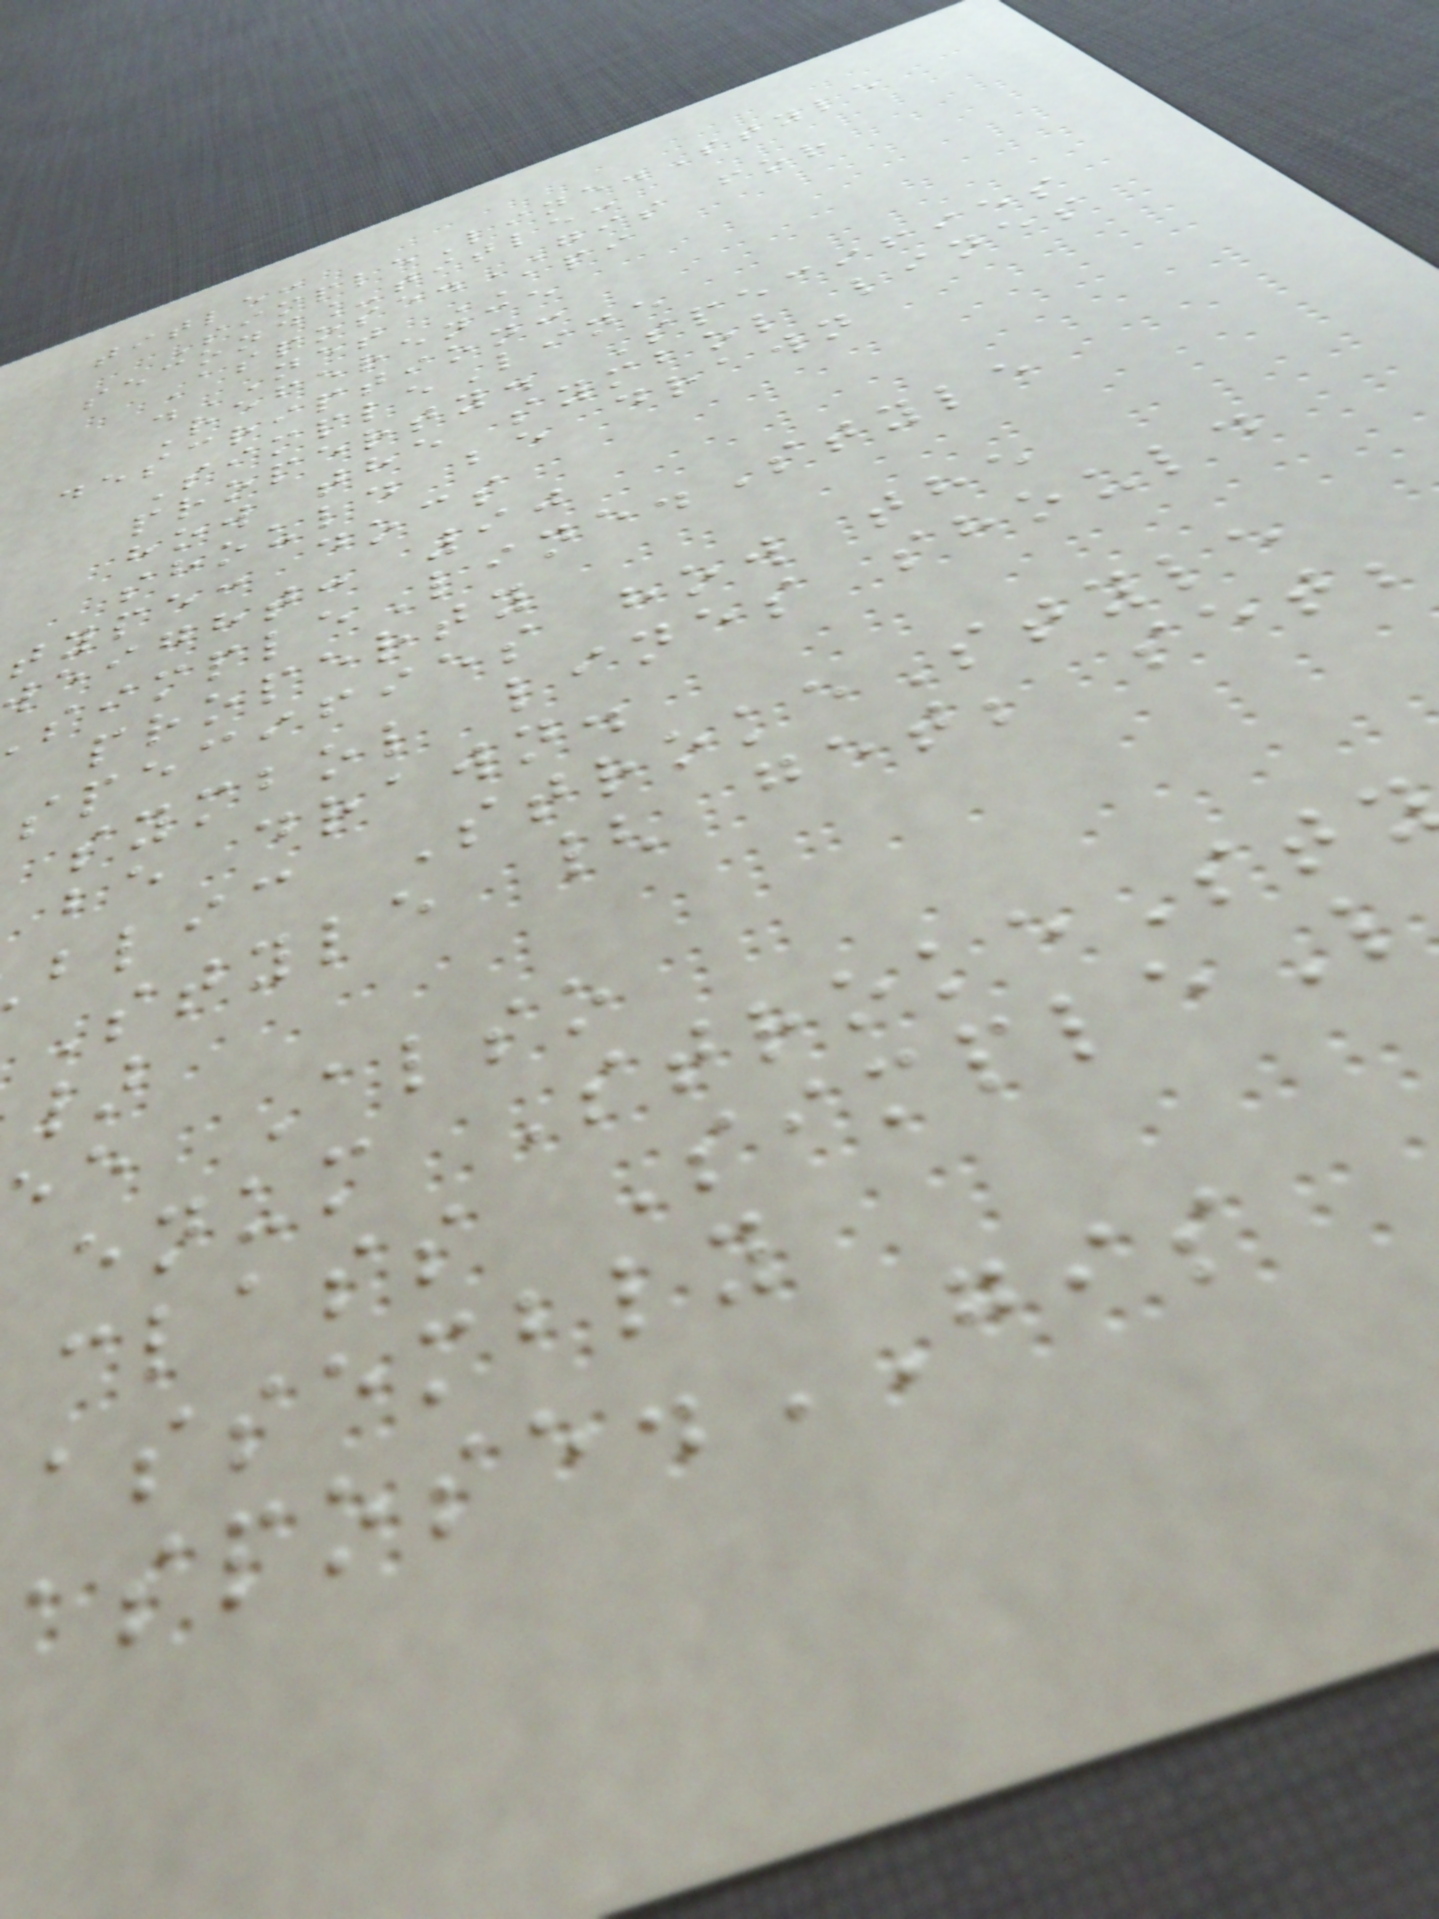title:
SimpleLine.Style
second_title:
Aspose.GIS for
.NET API
Reference
description:
SimpleLine
property. Specifies
how the symbol lines
should be drawn
type: docs
eight: 90
impleLine.Style
property
specifies how the
symbol lines should
be drawn.
blic StrokeStyle
Style { get; set;
}
e Also
enum StrokeSt
class SimpleL
assembly
spose.GIS
